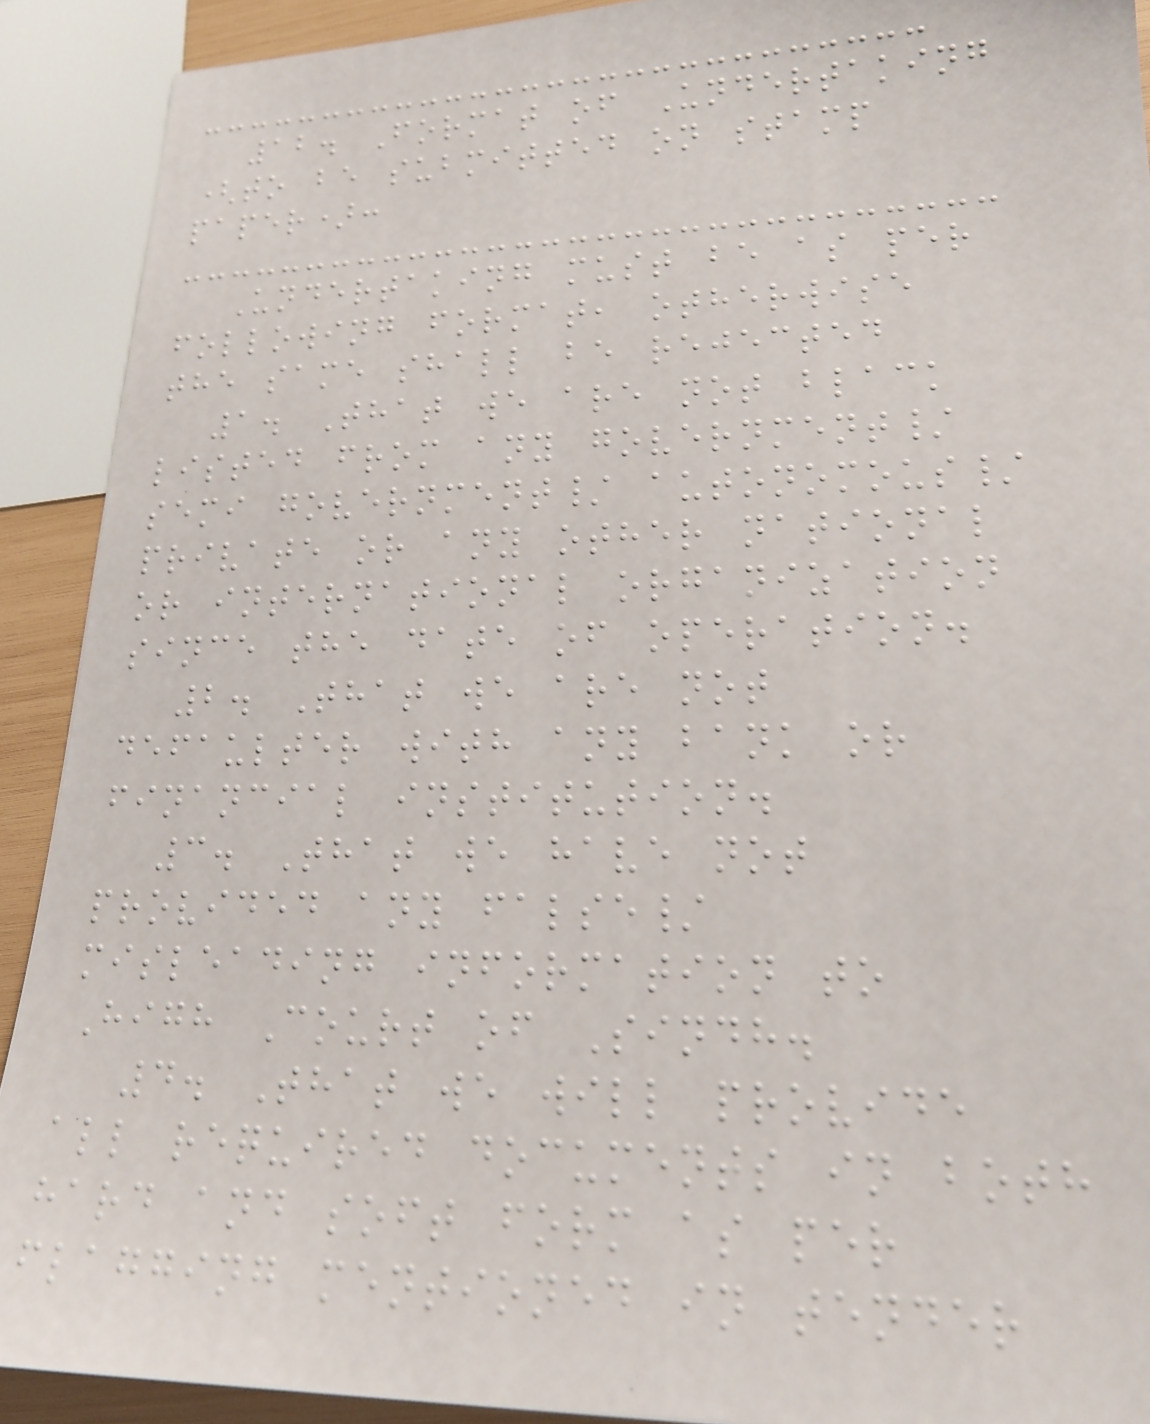12. Format of Undertaking
(to be submitted on stamp
paper):
Undertaking must be as per
following format, otherwise
the same shall be rejected
1. That we are not black
listed from any government/
semi government/ autonomous/
private or any other national
or international organization
since the date of operation.
2. That we are not
defaulter with any bank or
financial institution.
3. That we have not
provided any false/
misleading information to
High Court of Sindh.
4. That we will provide
all required documents in both
hard and soft form as per
flagging mentioned in tender
